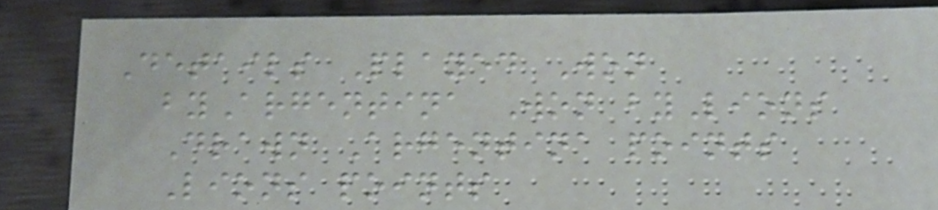Details Played Won
byArgentina Won byLions
Drawn Argentina points
Lions points
